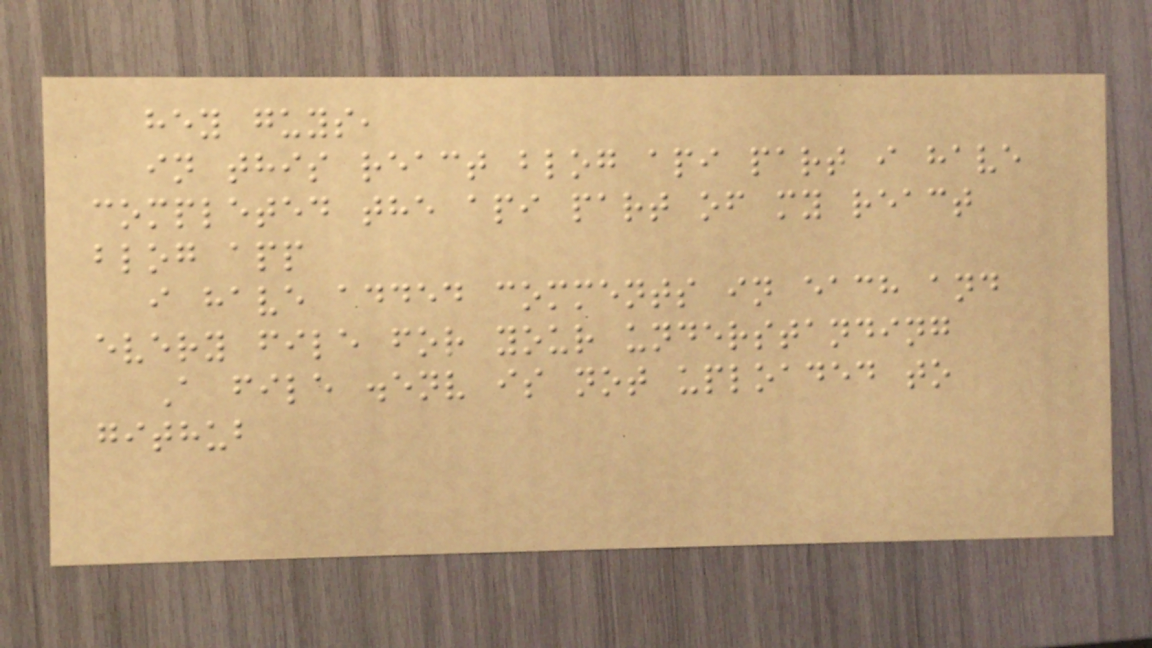hey guys,
in this react blog api part i have
completed the api part of my react
blog app
i have added comments in each and
every file for your understanding
A file .env is not uploaded to
github
